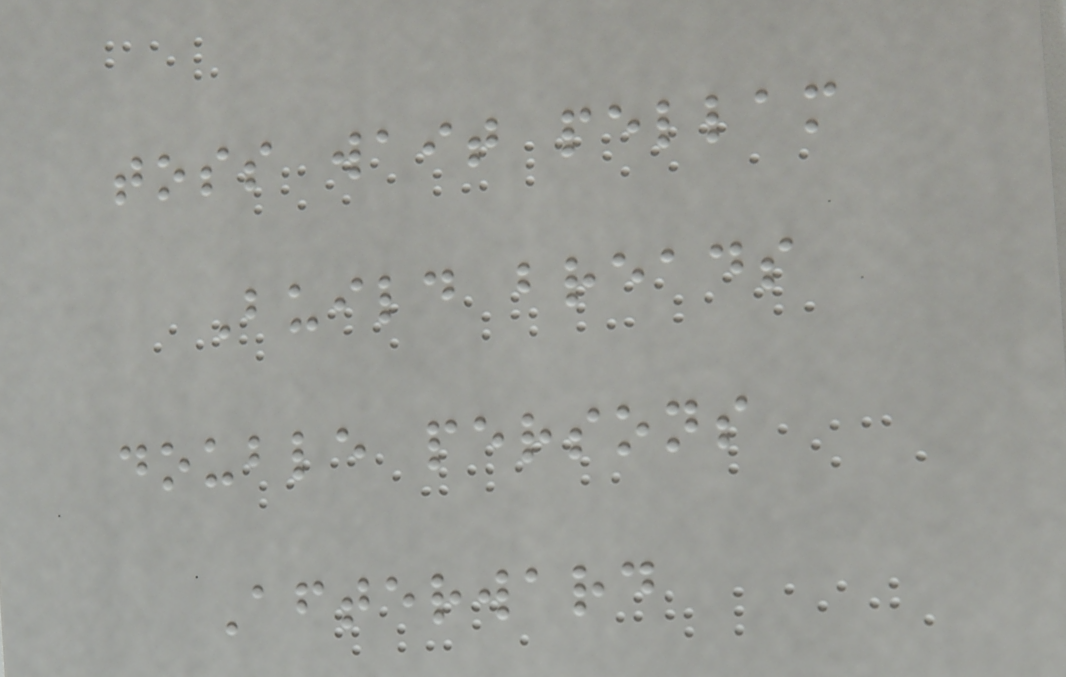toss wait pellam
Build breads
double persons
Afterward
